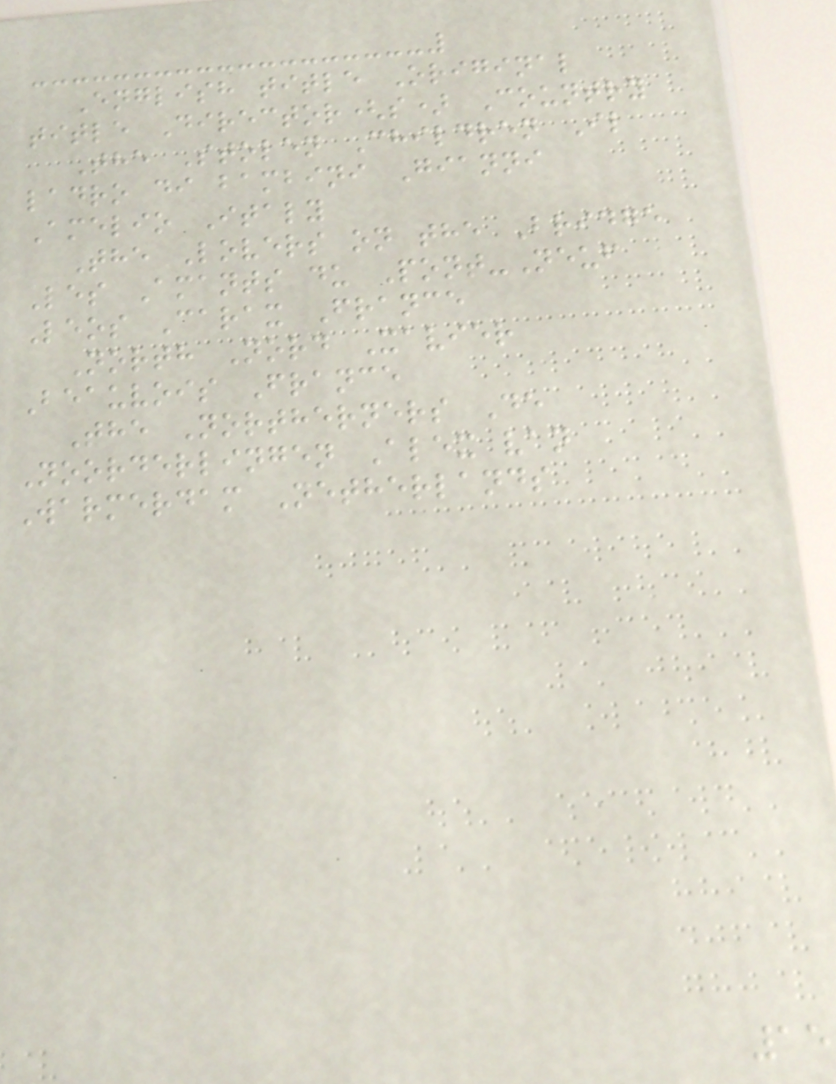English title Original
title Director(s) Country
The Stolen Children Il
ladro di bambini Gianni
Amelio Italy
The Lovers on the Bridge
Les Amants du Pont-Neuf
Leos Carax France
North Nord Xavier
Beauvois France
The Northerners De
Noorderlingen Alex van
Warmerdam Netherlands
15
